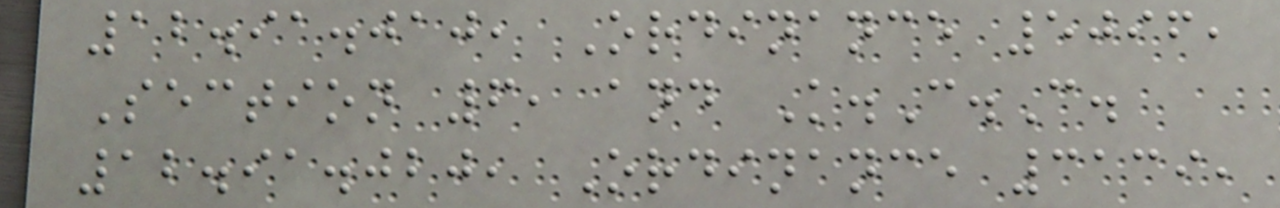12.91.010, Ordinance 5096,
Section 6, and K.C.C.
12.91.020, Ordinance 3139,
